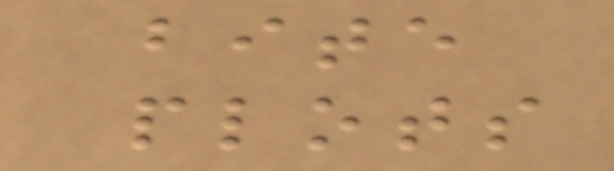bite
plots
